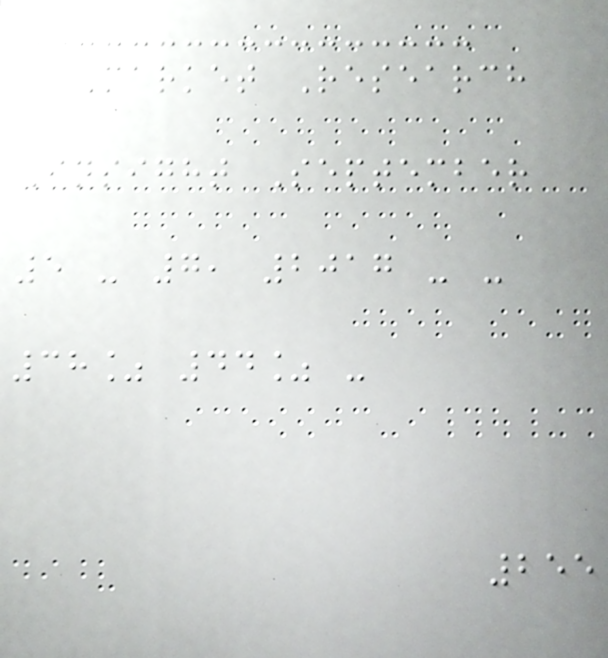Market Research
Insight September
5 - 7, 2017 - -
38% 44% -
255
